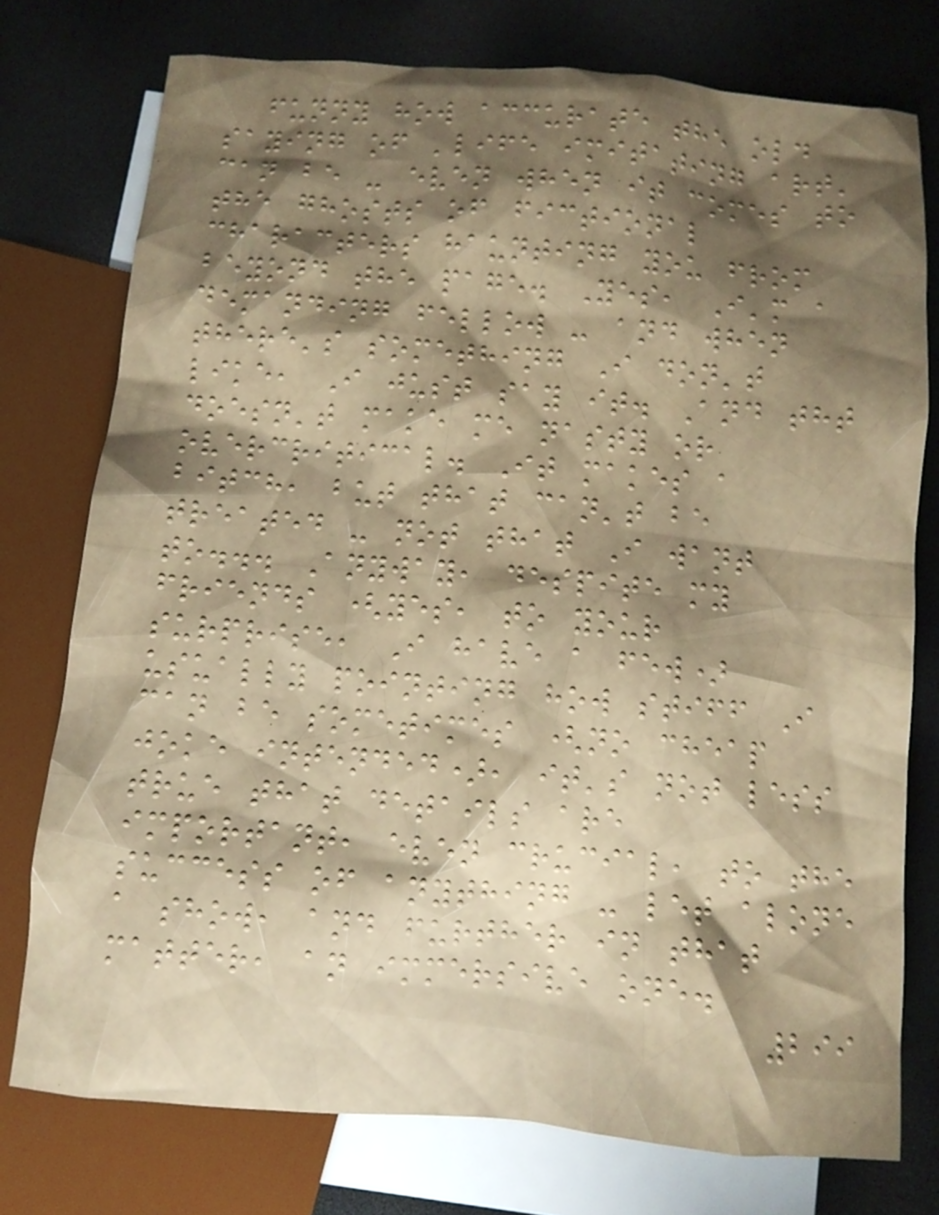funny how accurate the old
saying of 'life imitating art'
can be - even when it comes to
the ghosts of fictional
characters haunting you from
beyond the page. Yes, I'm a
demanding fellow - and when
there's something I don't
like, I just say it. And tht
doesn't make me nasty or
overcritical. It makes a
bitch, but that can't be
treated - not that I want
to... Anyway, despite my
friends (yes, to your
surprise, I have a few)
usually pointing how stiff I
can be sometimes (no cheap
joke intended), it's not less
true that details are
important, even crucial, to the
success of anything - let alone
a show, and further in that
matter, an immersive one.
299
